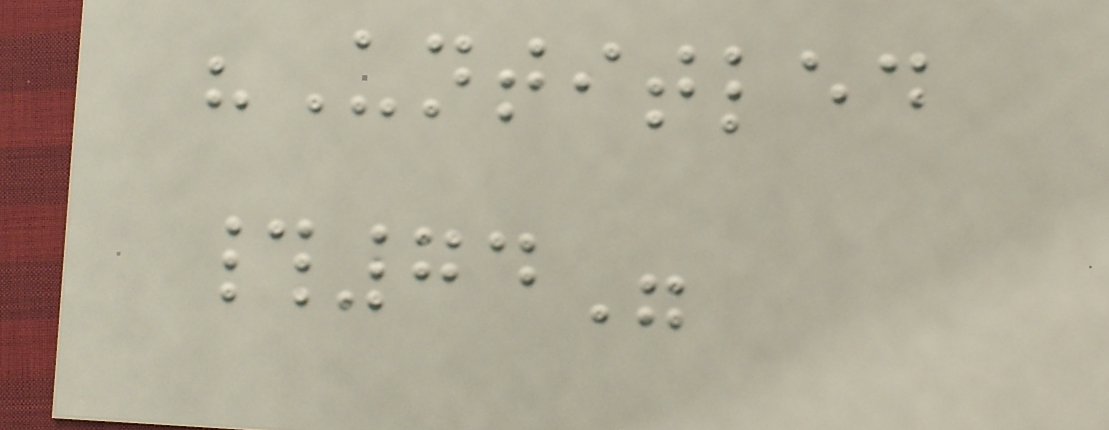"Untitled
#74"
